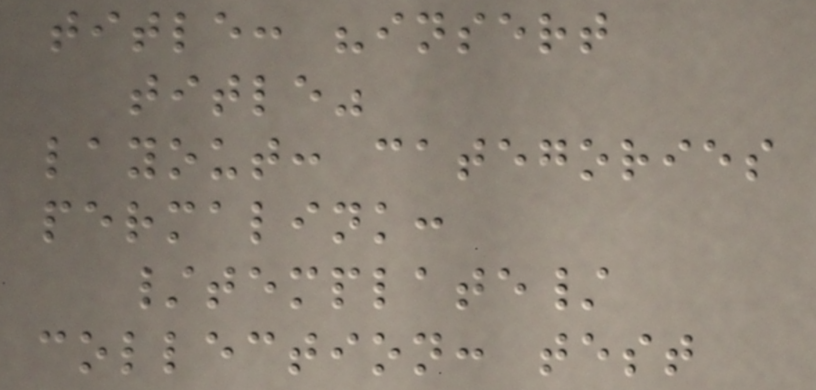title: "insert
title"
layout: categories
permalink:
/template/
collection: test
